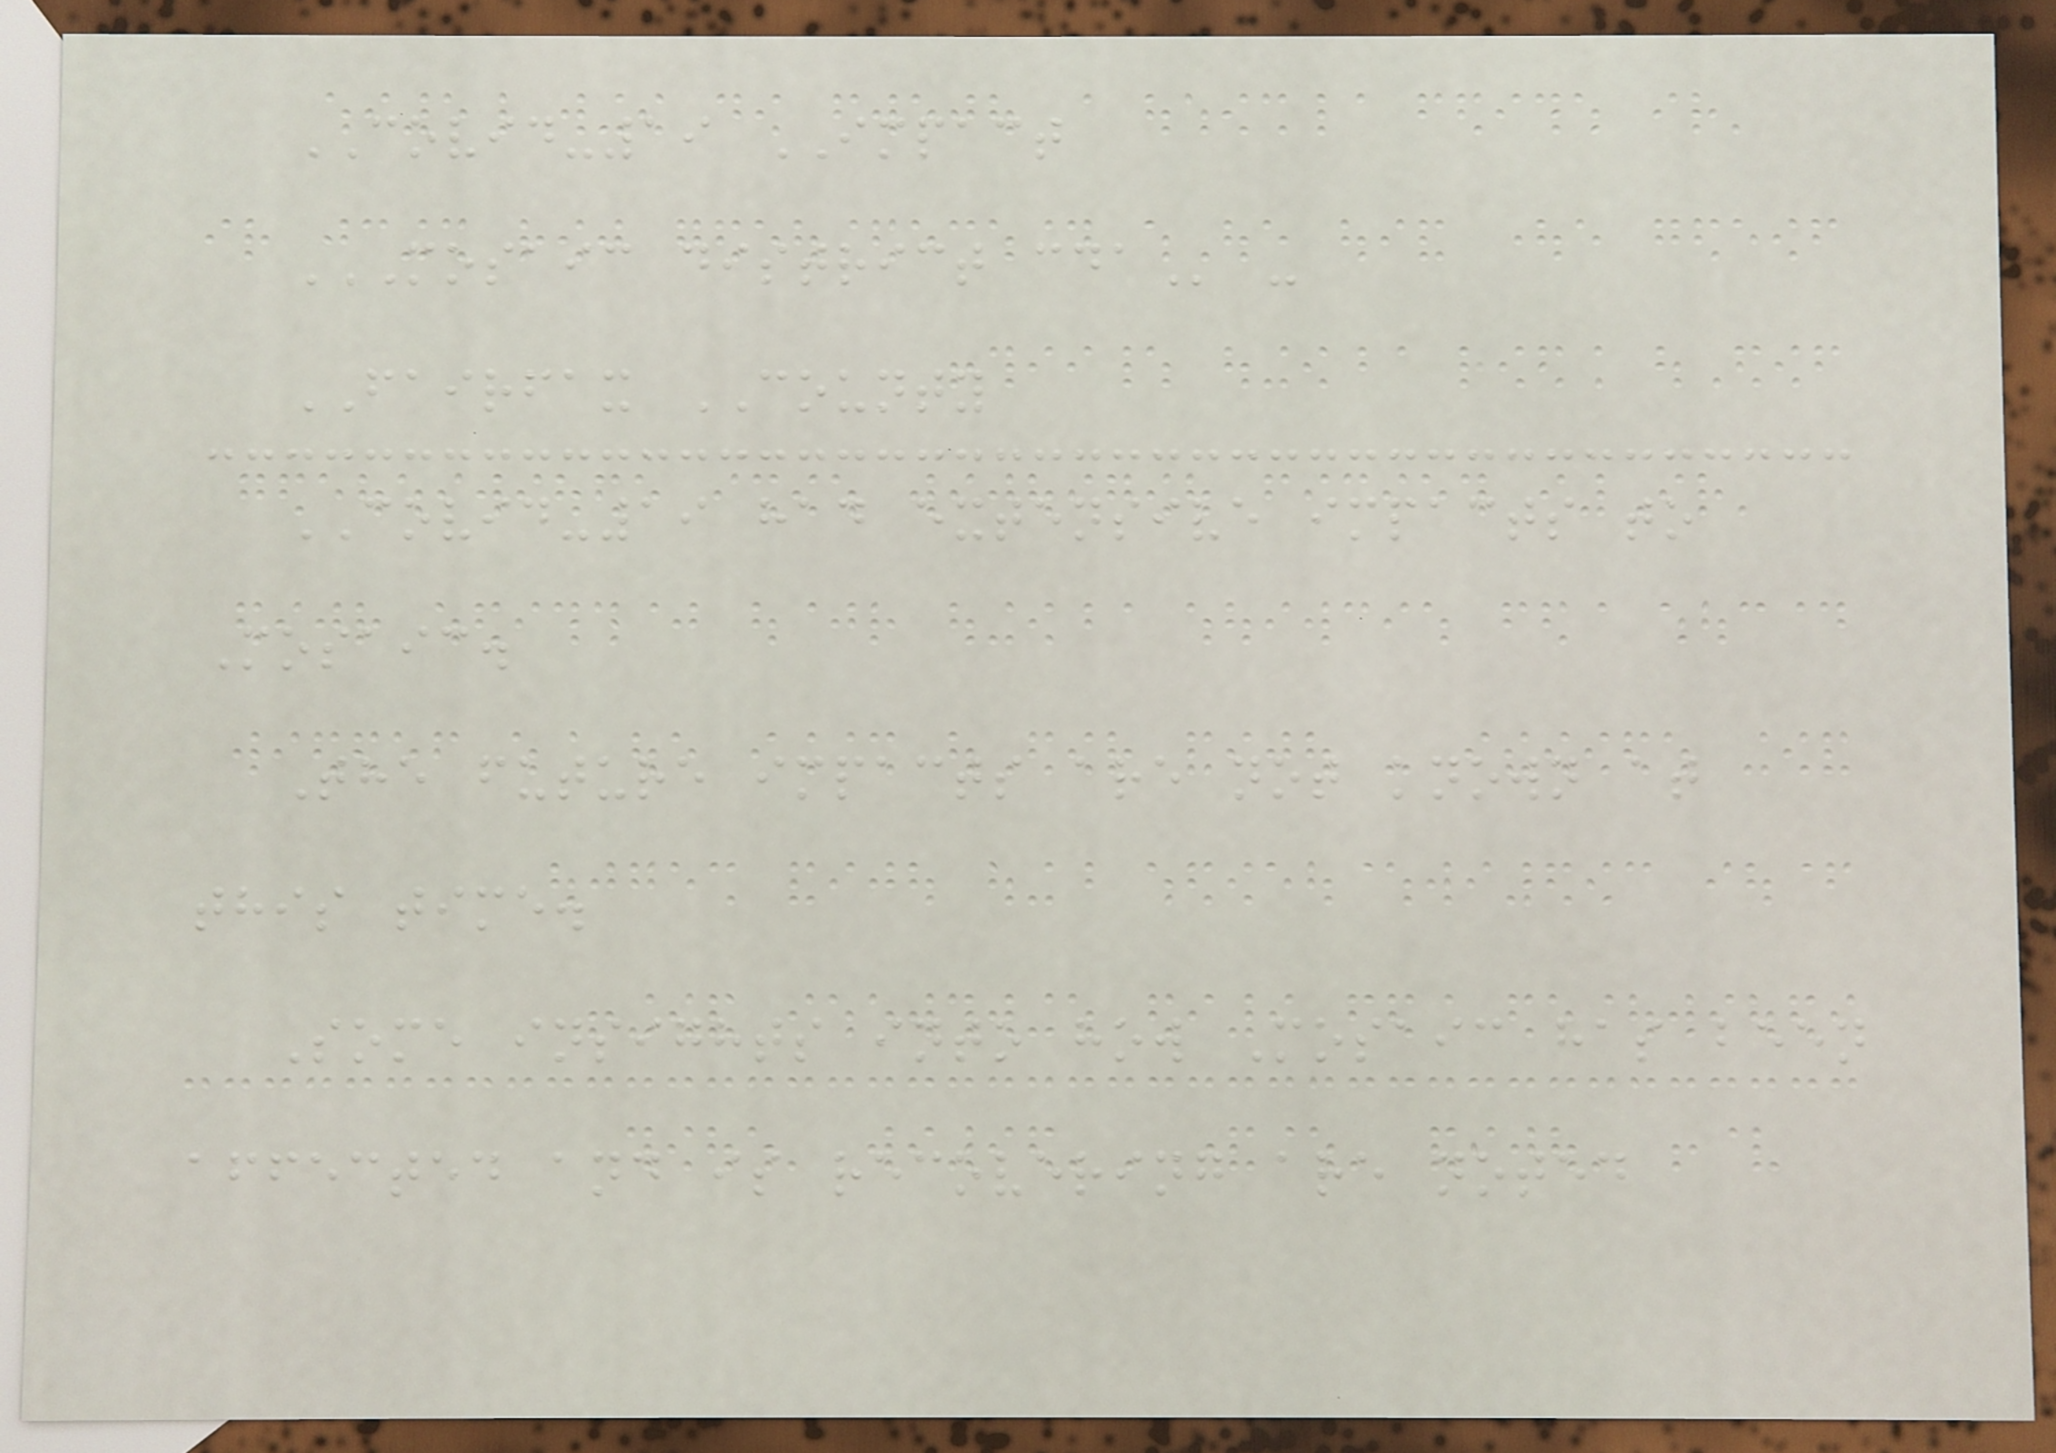COVID-19 IMPACT
MOSAIC DISTRICT CDA -
FAIRFAX COUNTY
COVID-19 had extensive impacts to
Mosaic.
The future impacts are not known at
this time.
Some insights into how Mosaic has been
affected and is recovering are noted
